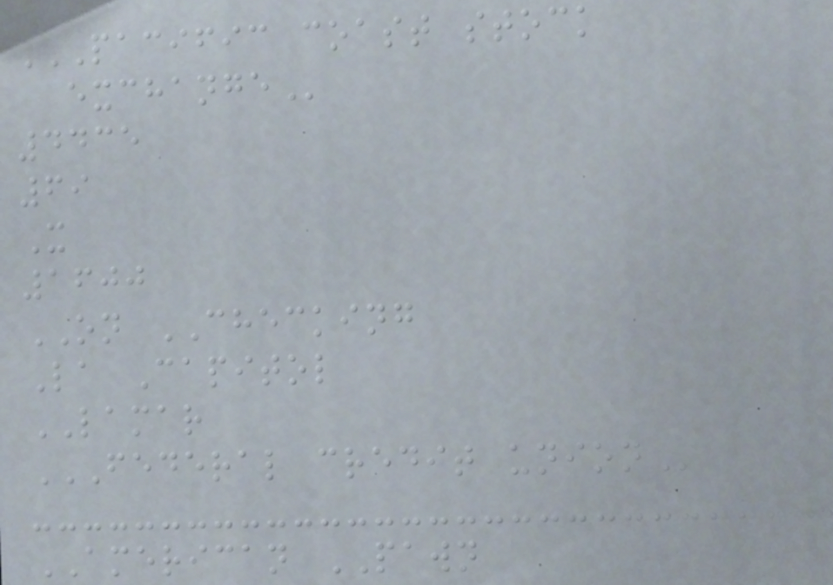PACIFIC COAST STOCK
EXCHANGE
4435
69
X
1600
ON CHECKING
La Capitol
LAMAR
FEDERAL CREDIT UNION
AMERICAN PAWN
